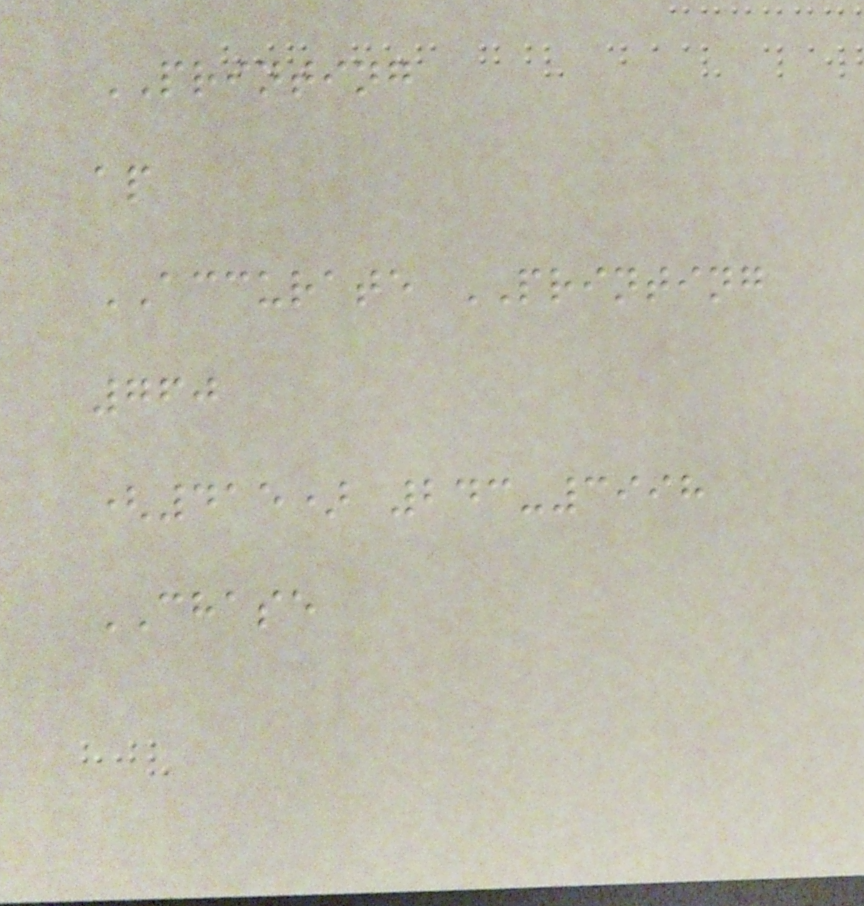PRINTING
ap
ACCURATE PRINTING
760
(415) 243-3998
CHASE
